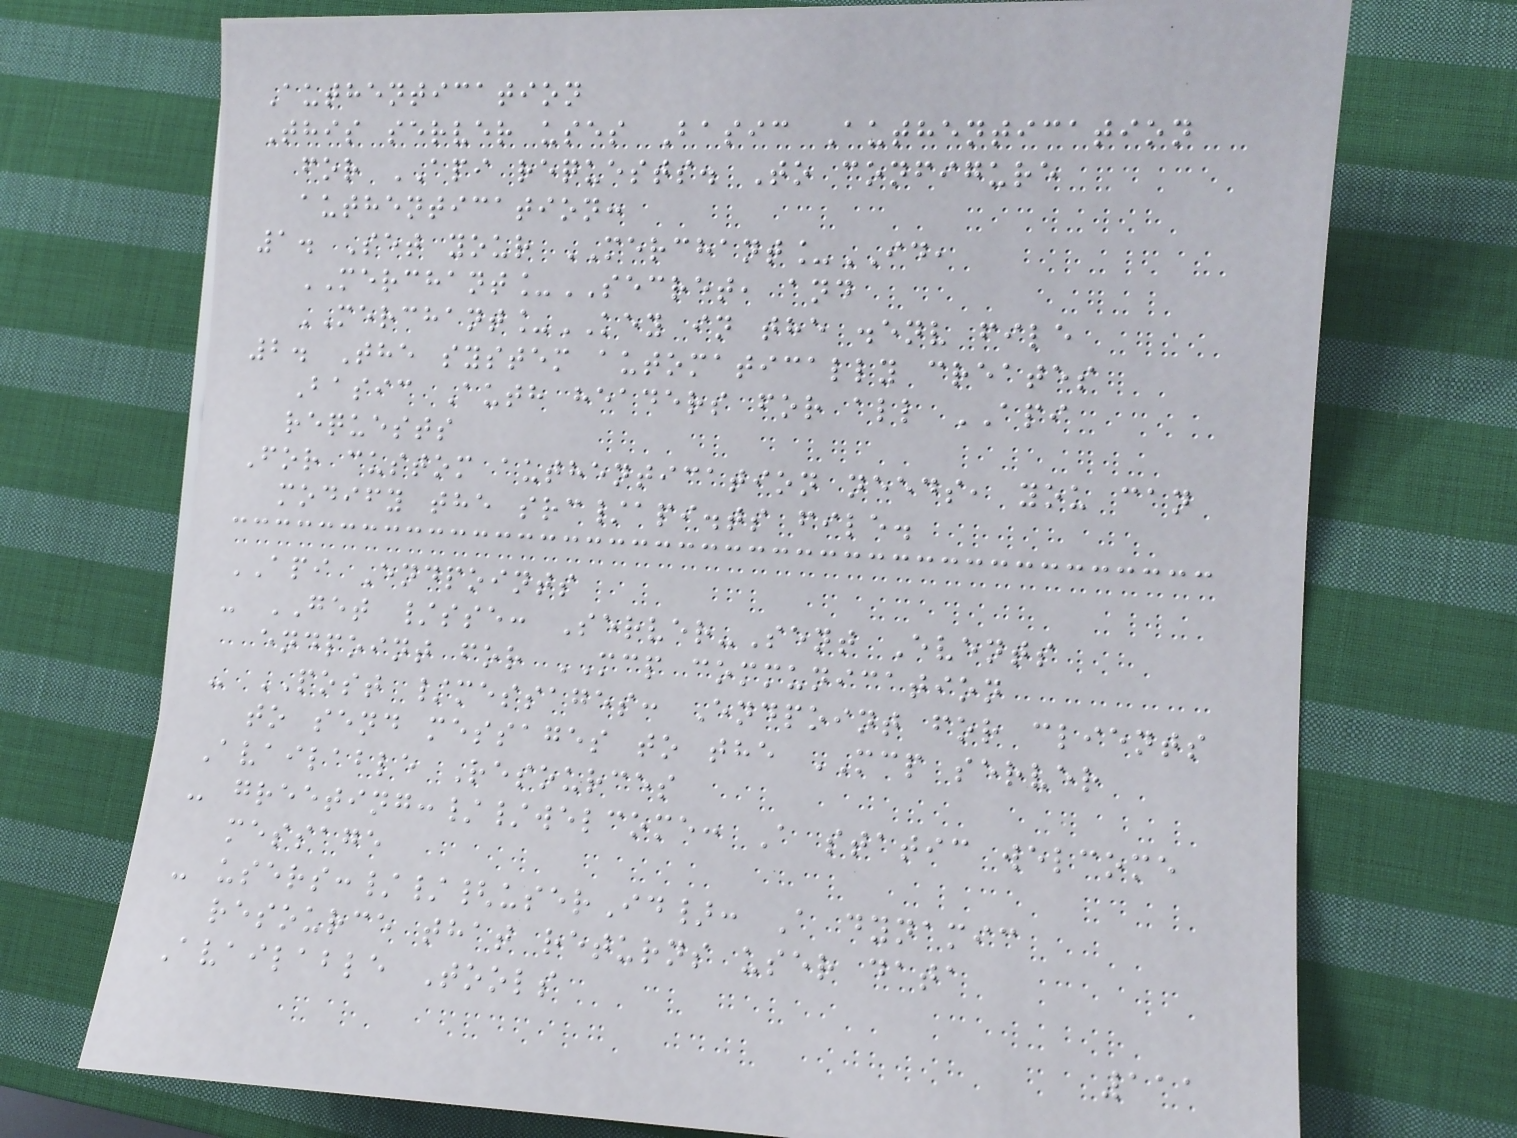Authentication
This server uses Basic Authentication
for API requests. To configure
authentication:
1. Set your MERCHANT_ID,
MERCHANT_SECRET, and
MERCHANT_KEY in the .env file
2. The system automatically creates
Basic Auth headers for all API
requests
For custom authentication needs, you can
modify the src/api.ts file.
API Endpoints
- GET /sse: Server-Sent Events
endpoint for MCP communication
- POST /messages: Endpoint for clients
to send messages to the MCP server
Available Resources
- greeting://welcome: A static welcome
message
- users://{userId}: A dynamic
resource that returns user data
Available Tools
111
